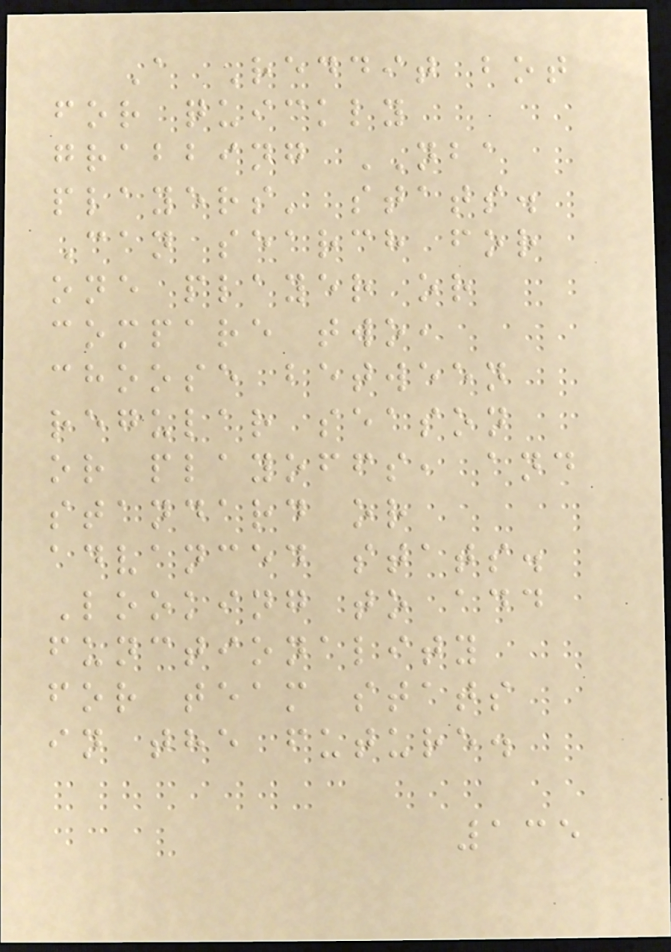A Reddit bot
for quickly
grabbing NBA
players' stats.
Can search for
one player or
compare two,
choose between
regular season
or playoffs, and
standard or
advanced stats.
Looking to add
functionality
for team stats
in the future.
135
